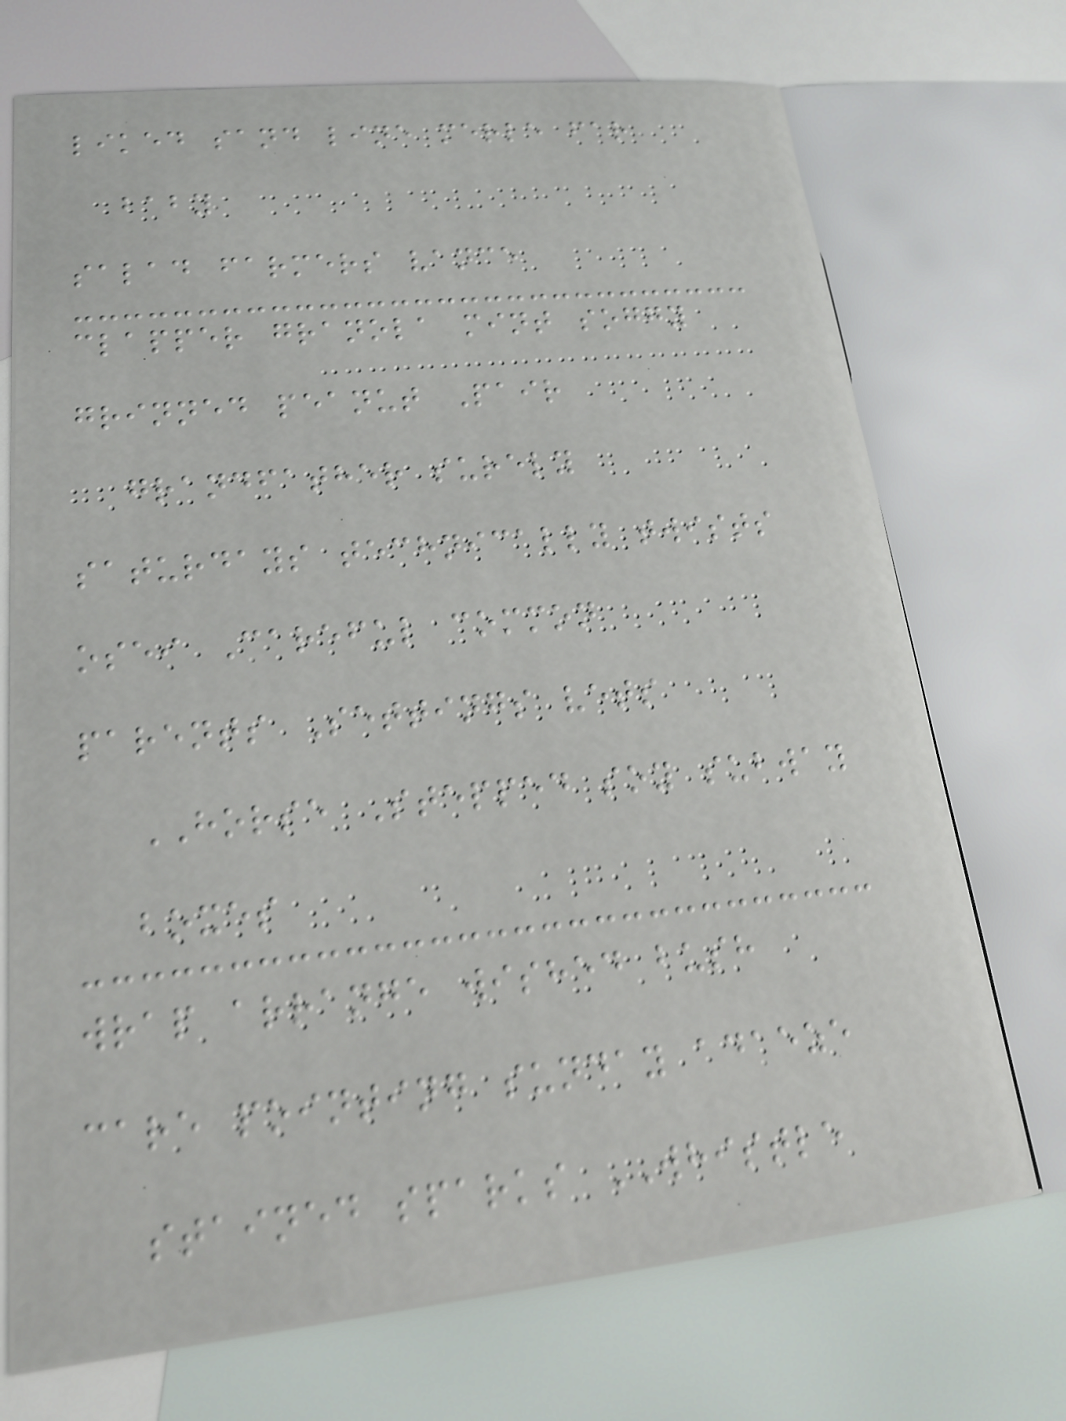liked sand line merle far
baby
salad farmers vance
clapper granola mint soggy
grinned peanut Pair
grandfather surely
saturdays technically twists
osei Careful common
parents Settings vets
HORSE Stepped soy subway
boxes
wrap arrange wished bush
care pointing sunday adaeze
stained sparks WHISTLE
